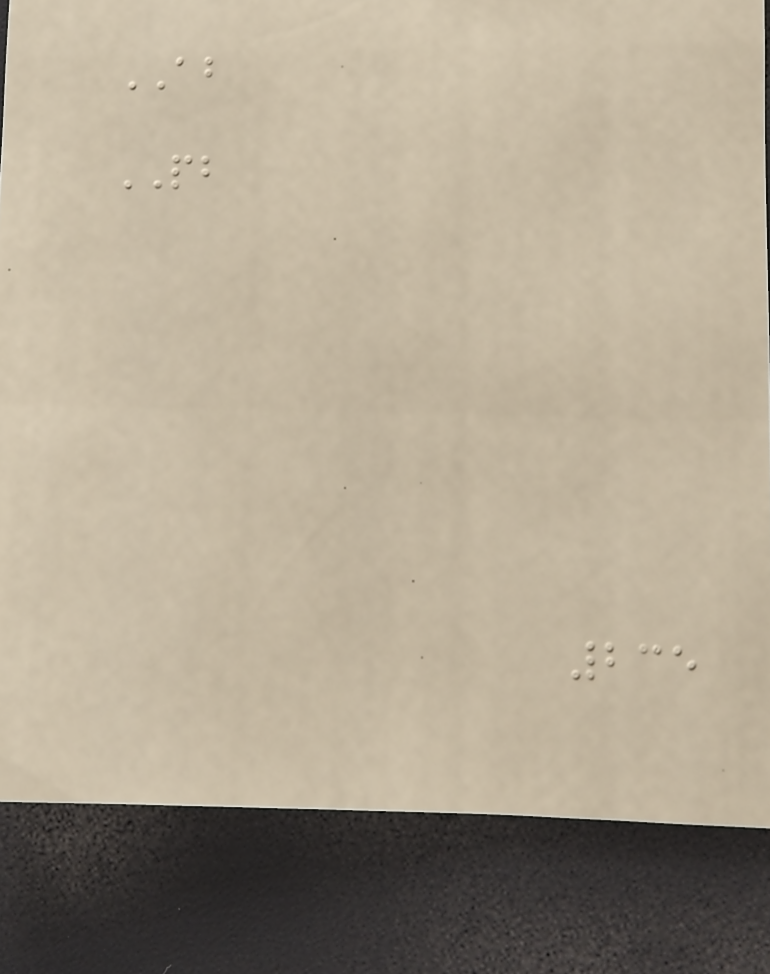AB
PB
235
